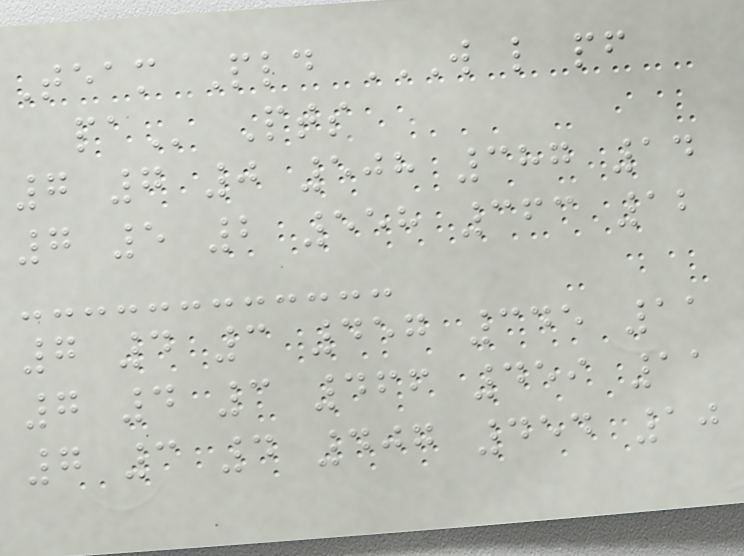Team Pld W L PF
PA Pts
7 7 0 508 387 14
7 5 2 558 363 12
7 4 3 457 345 11
7 4 3 466 459 11
7 3 4 407 454 10
